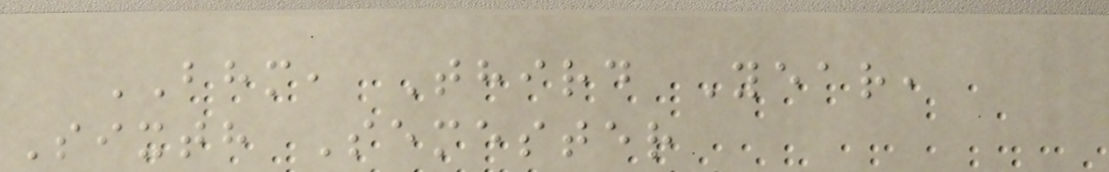BHM, Third Year,
Sixth Semester
